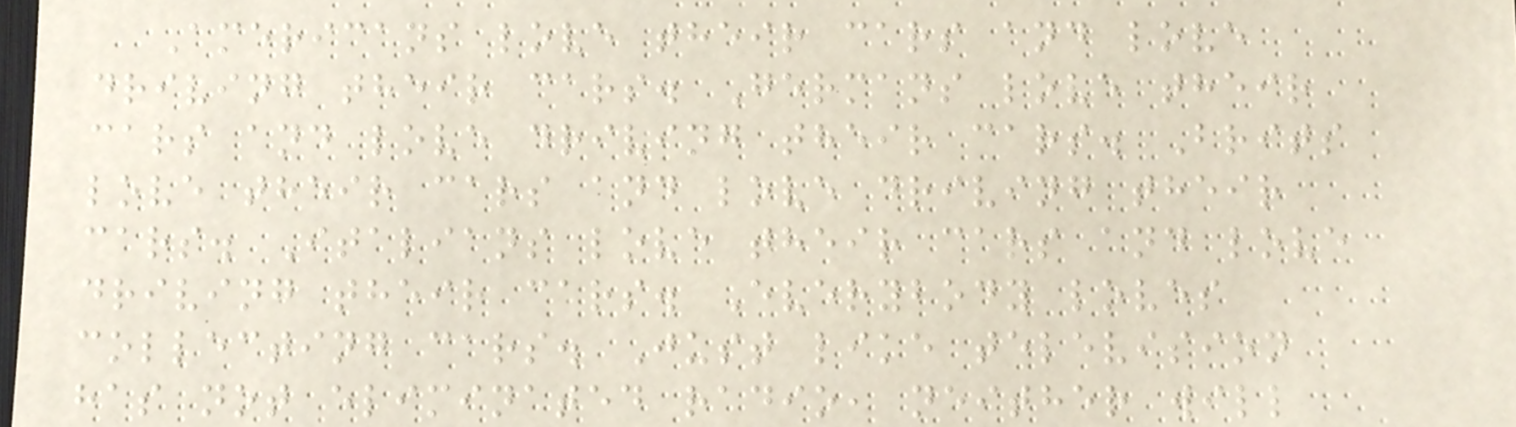Americans love their cars and love
driving their cars. Germans love their
cars and love driving their cars. Brits
love their cars and love driving their
cars. Italians love their cars and love
driving their cars. Everybody loves
collecting cars. Just like television
has not eliminated radio, neither will
